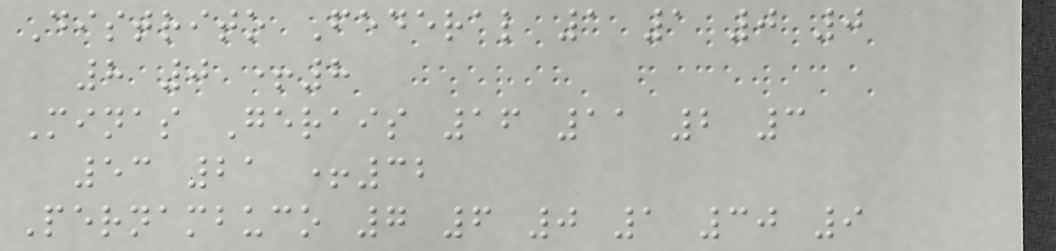Distrito Federal 1 1 0 0
8 0 +8
Minas Gerais 16 11 2 3
53 21 +32
Pernambuco 7 6 0 1 30 9
